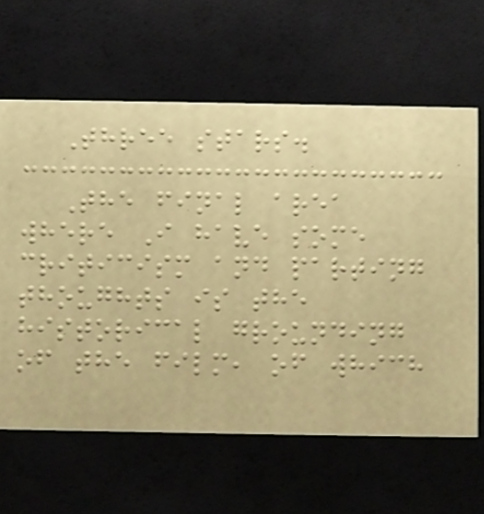Three stars.
The final area
where I have some
criticism and parting
thoughts is the
historical grounding
of the film, of which
